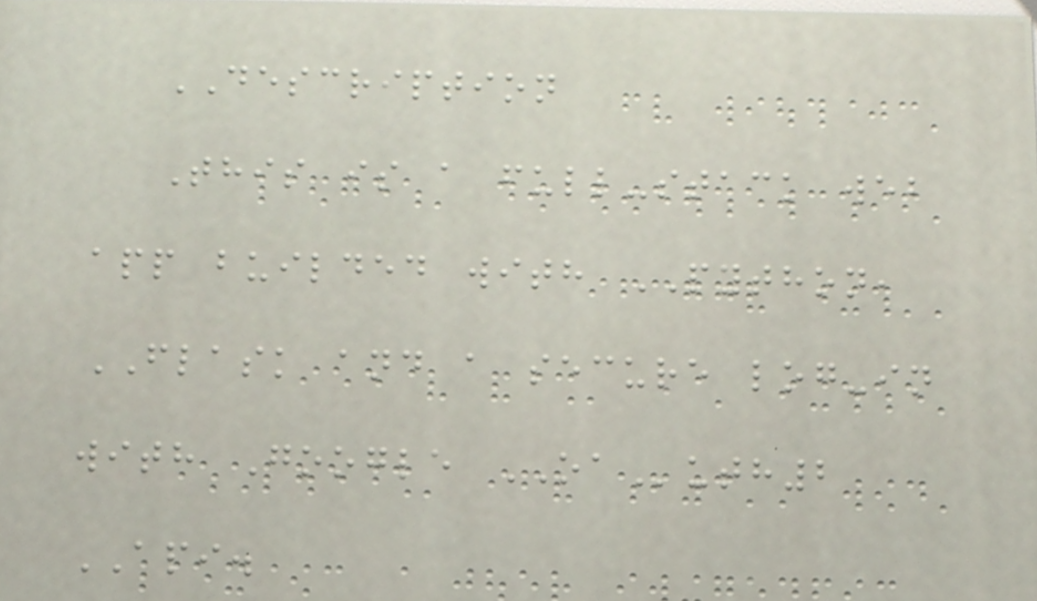DESCRIPTION
This is a full-stack web
app builded with PYTHON,
FLASK and a secure log-in
with Google OAuth2
API.
